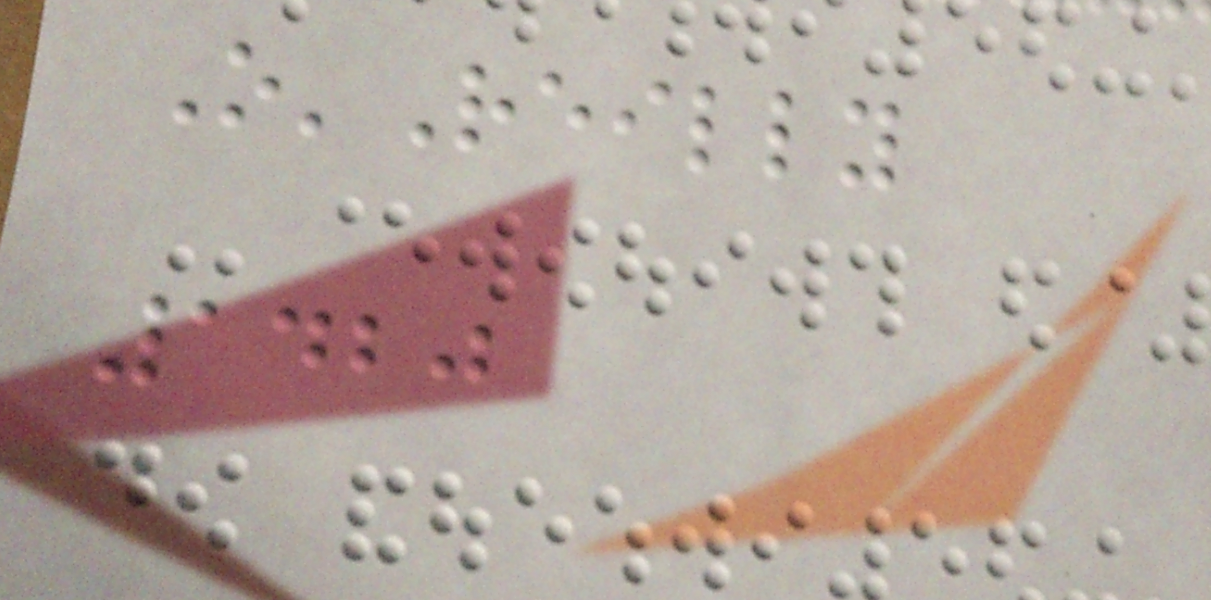O'Reilly
1420
